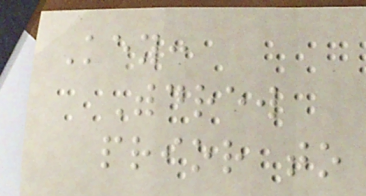Key:
Withdrew
prior to
